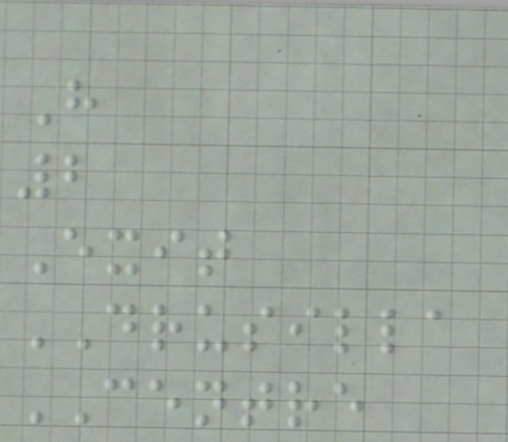H
2
Exit
DRUSILLA
CENTRE
